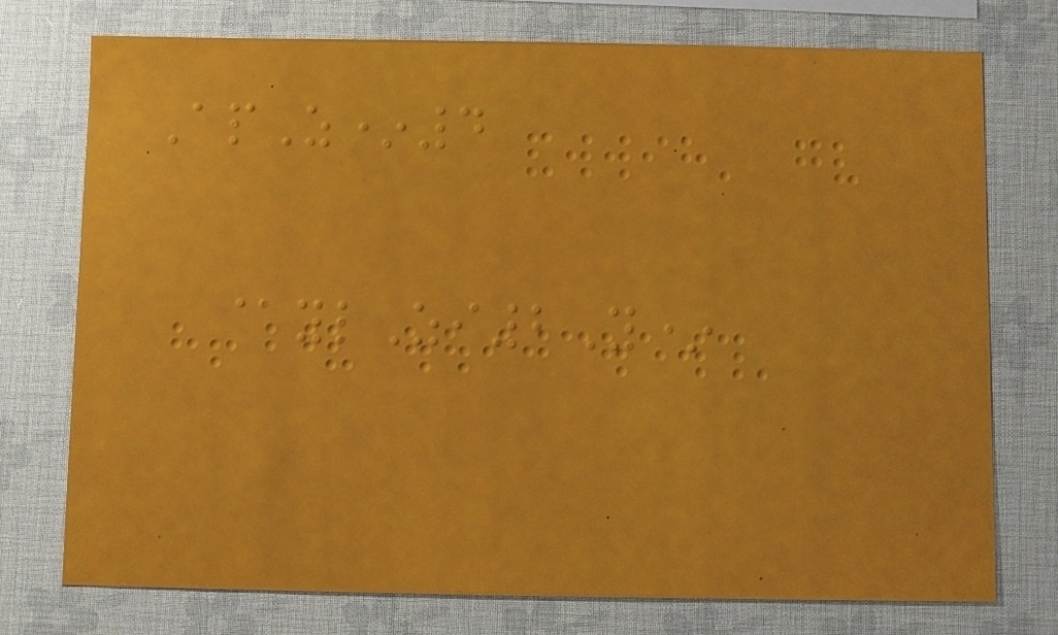ApZ*4
@ylZi2Y*
